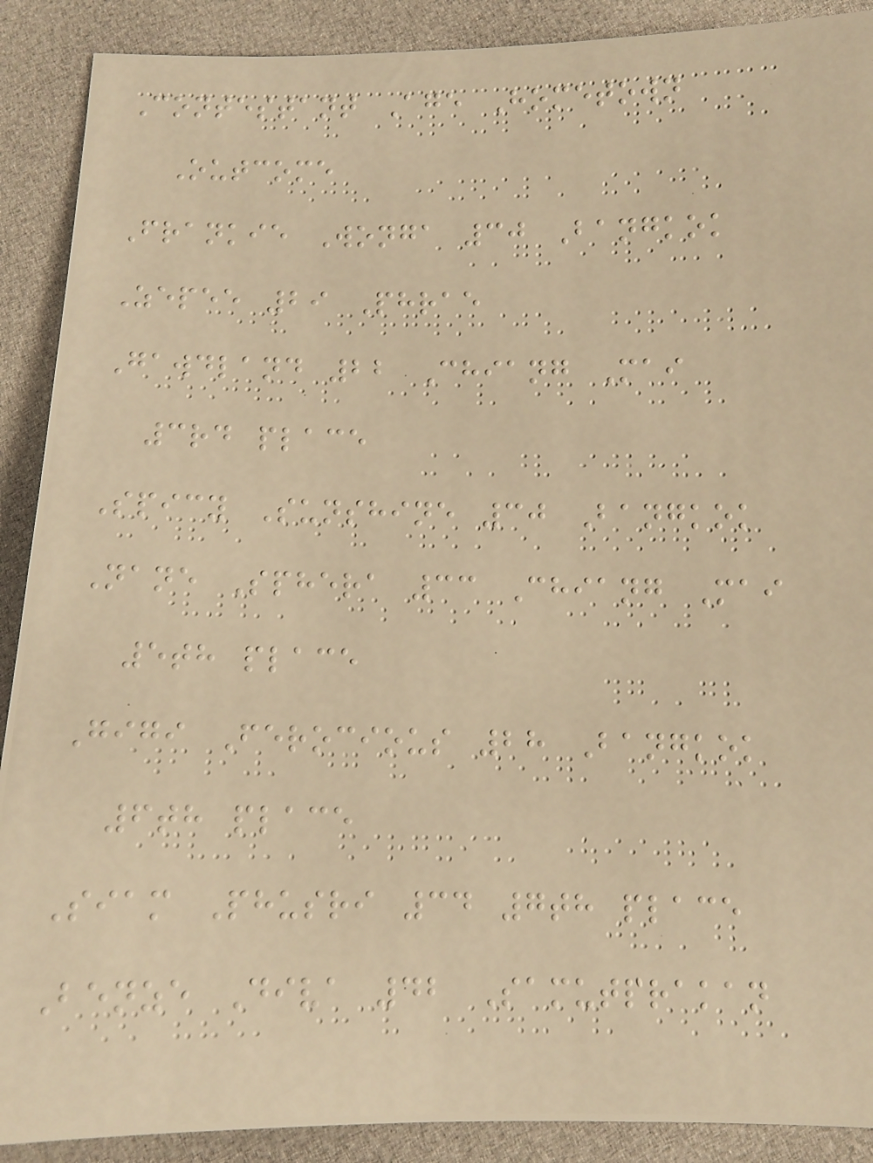Contestant Age Hometown
Outcome
Frankie Wonga 30 Bangkok
Zepee 29 Phrae
Gawdland 22 Chiang Mai
3rd place
Spicy Sunshine 30 Bangkok
Nane Sphera 33 Chiang Mai
5th place
Gigi Ferocious 28 Bangkok
6th place
Siam Phusri 34 7th place
Benze Diva 42 Samutprakan
